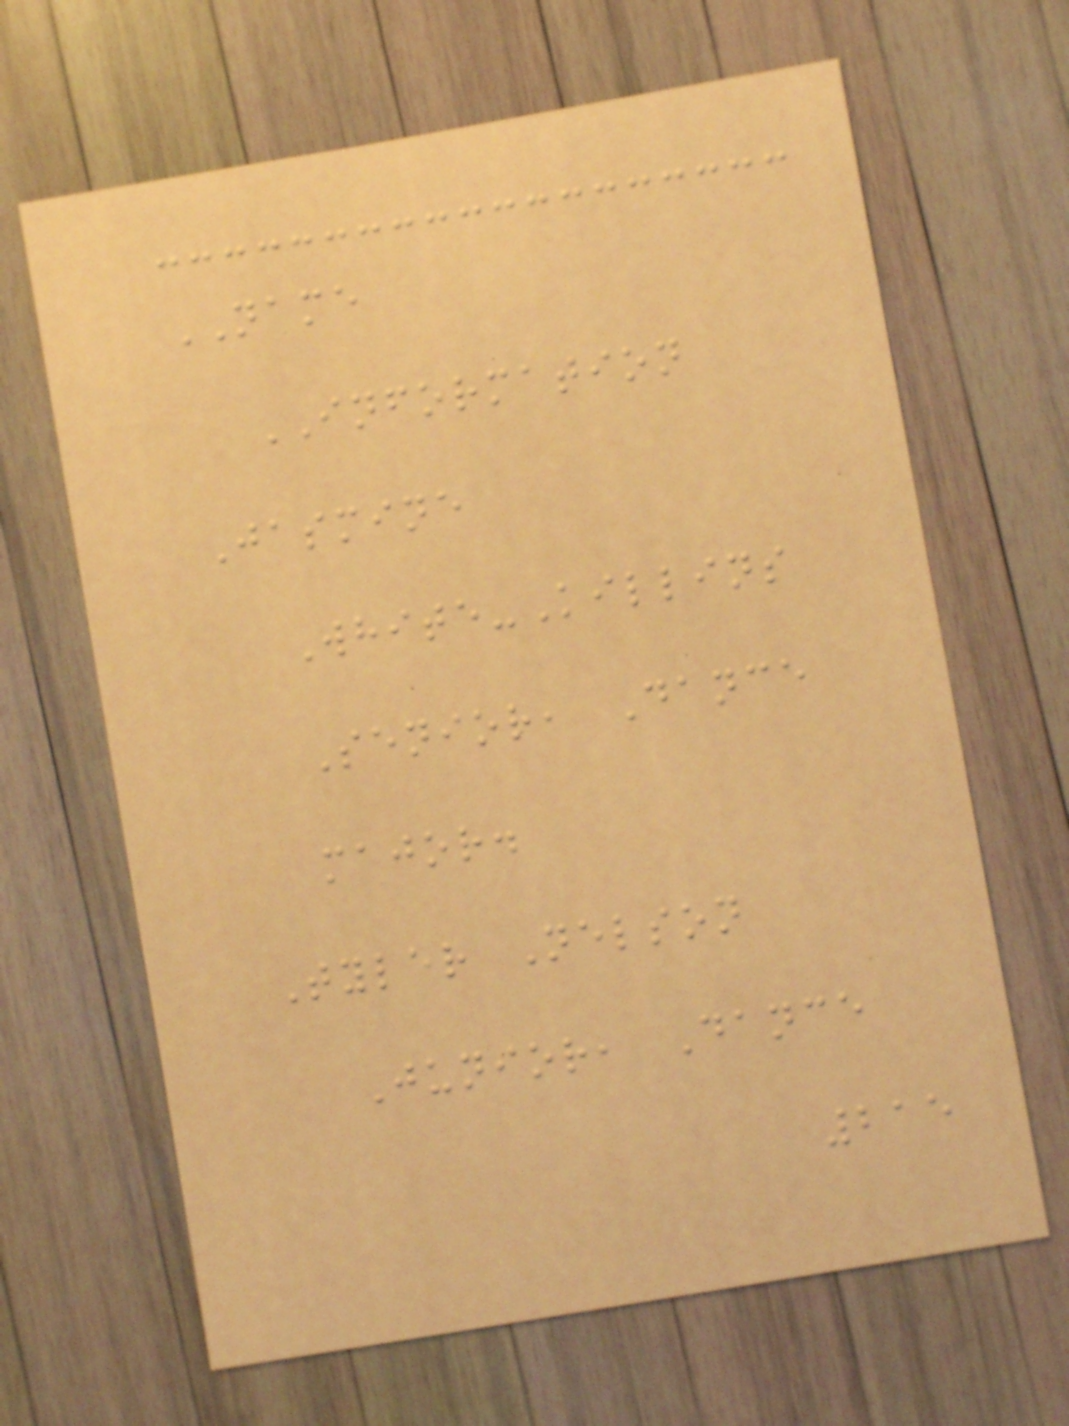NAME
INFORMATION
Jasmine
White-Killins
Senior, Dance
major.
Tyler Nelson
Junior, Dance
215
